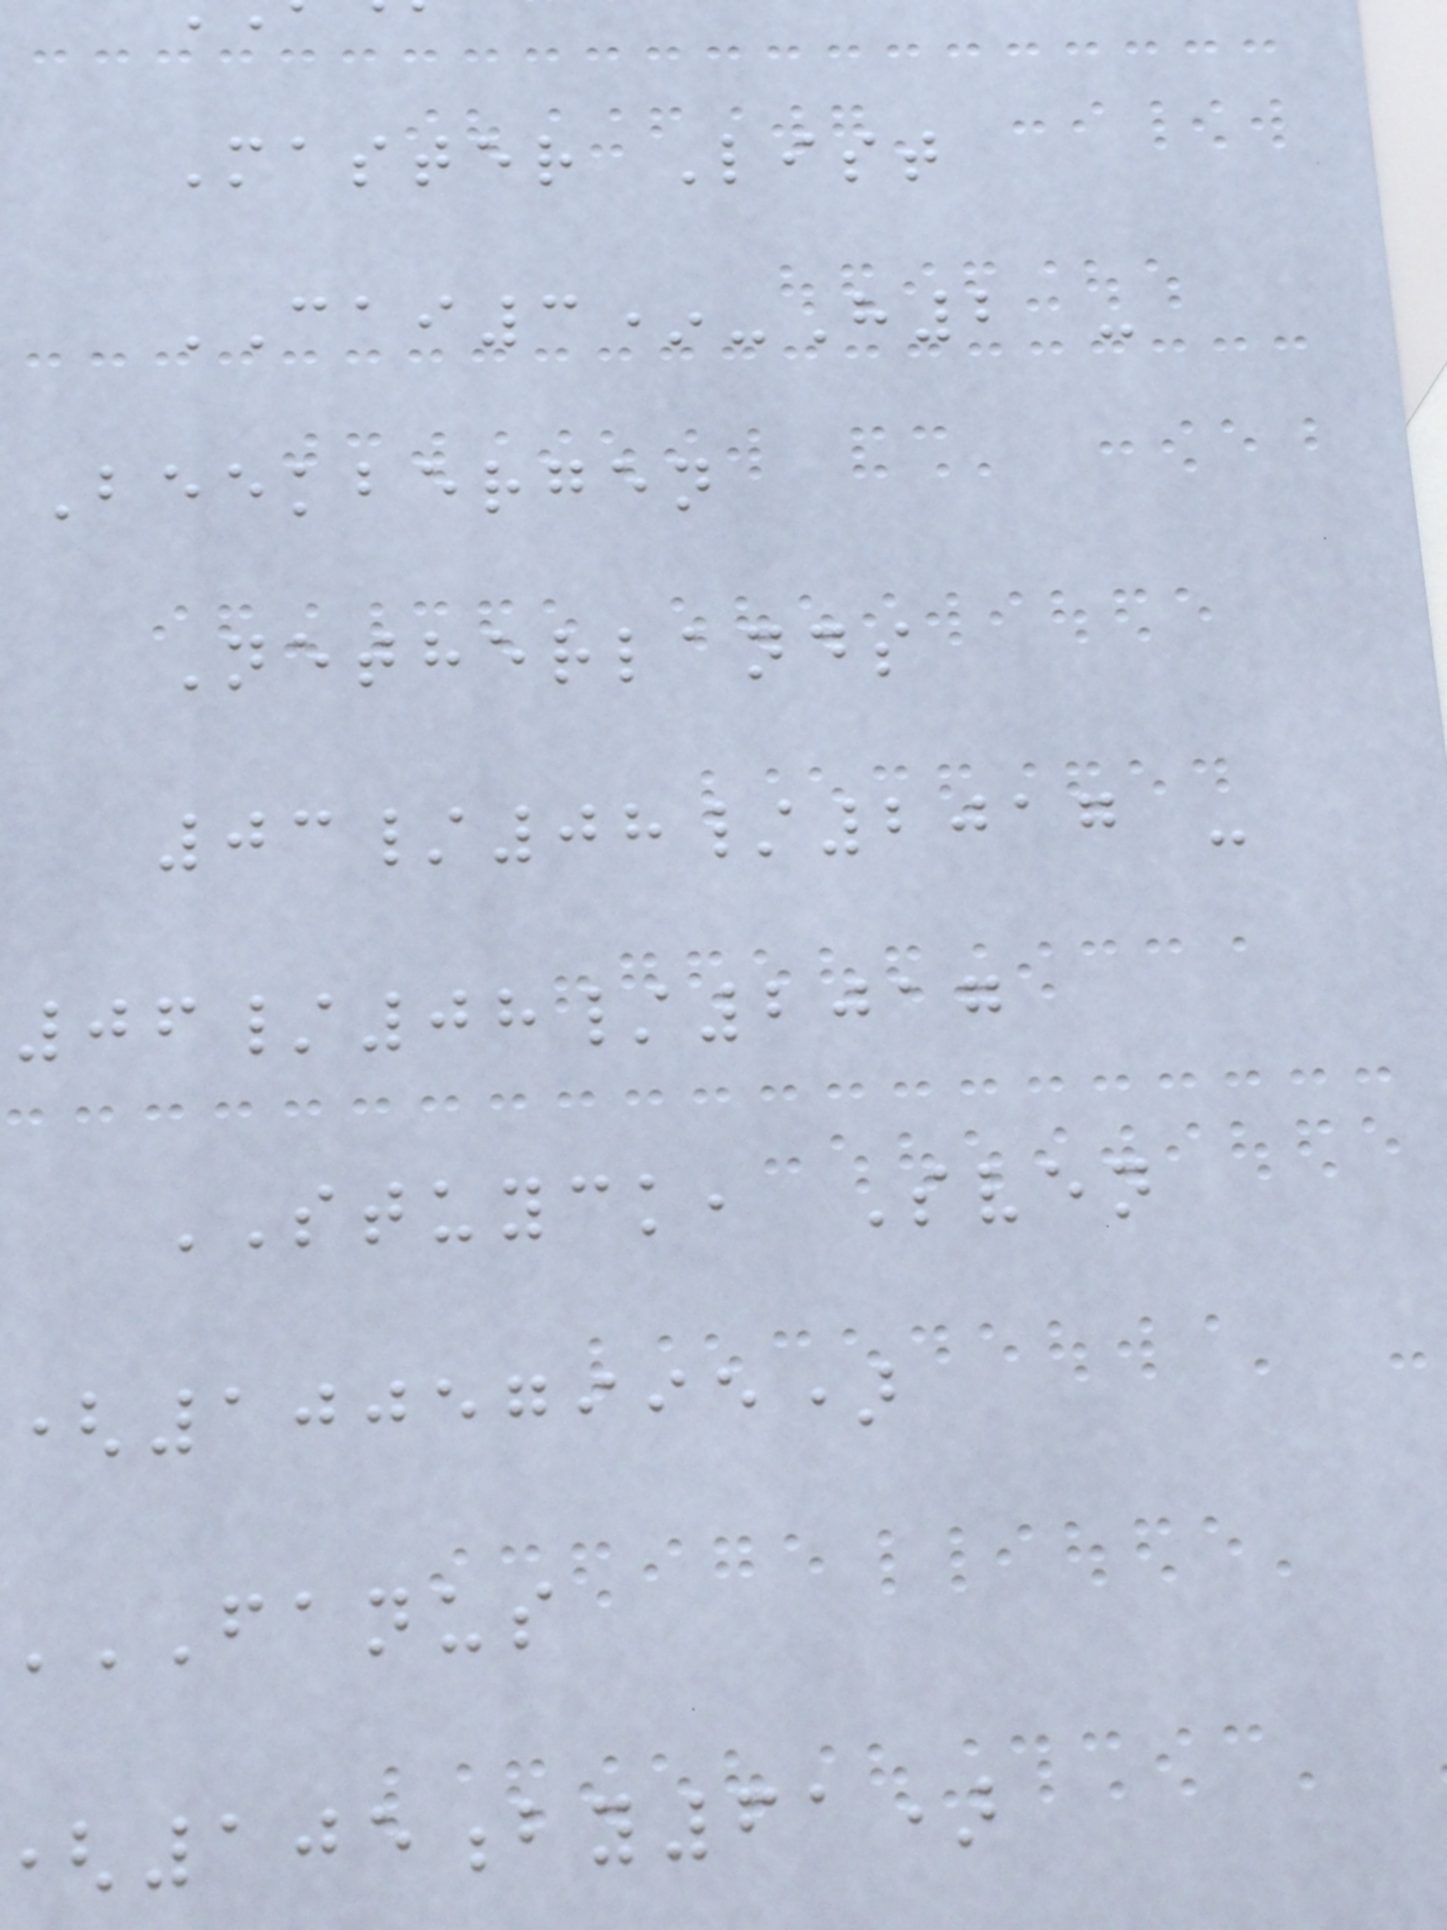Master List
CAI3*-H2 -
Beekbergen
Netherlands
03/08/2017 -
06/08/2017
STUYCK, Sven
(10057995)
FANUS
105by61)
